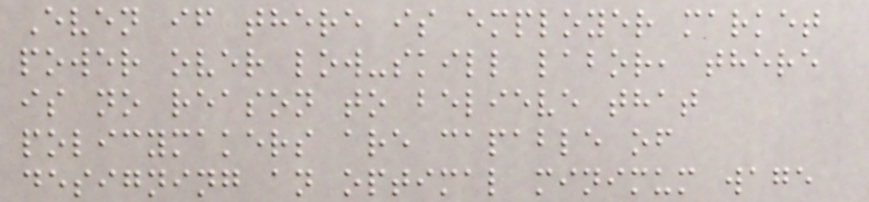Even if there is employer market
power over low-skill labor, there
is no reason to believe that
policymakers are capable of
designing an optimal minimum wage
